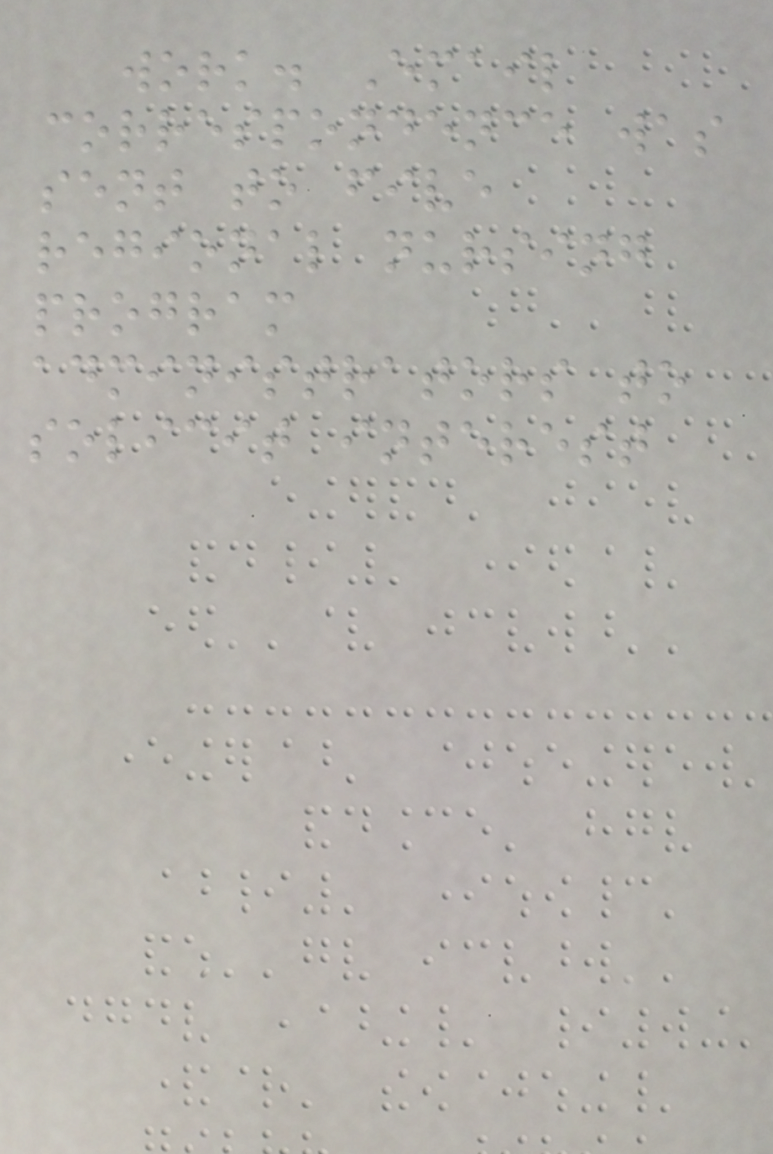work. Email
correspondence was
sent to five
regional nursing
program
administrators to
solicit interest
